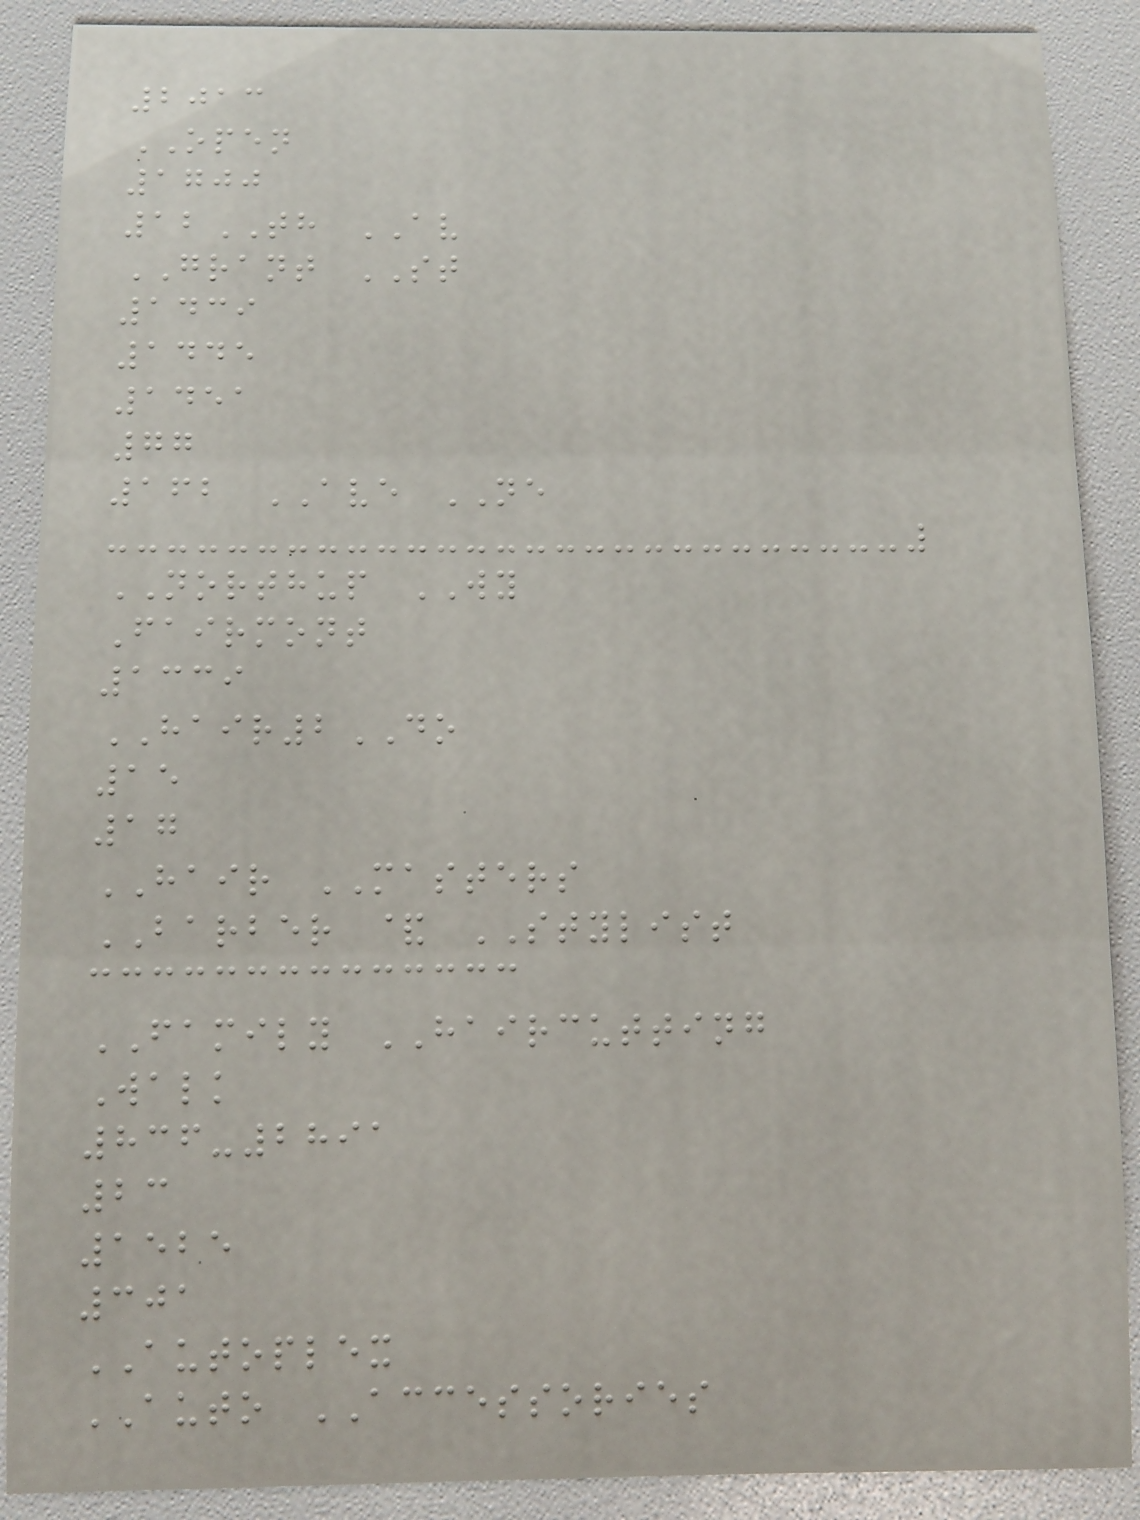2013
OPEN
1700
12TH AV
GRANT ST
1439
1445
1451
77
162 AVE NE
NORTHUP WY
Fairmont
1339
HAIR2DO
15
17
HAIR MASTERS
BARBER & STYLIST
FAMILY HAIRCUTTING
Walk
836-2891
23
1525
301
AUTOPLEX
AUTO ACCESSORIES
